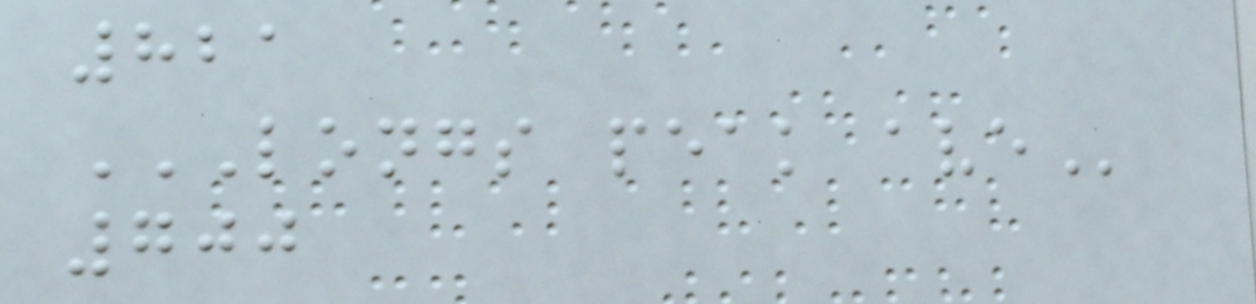821
LONGS PEAK AVE
700
